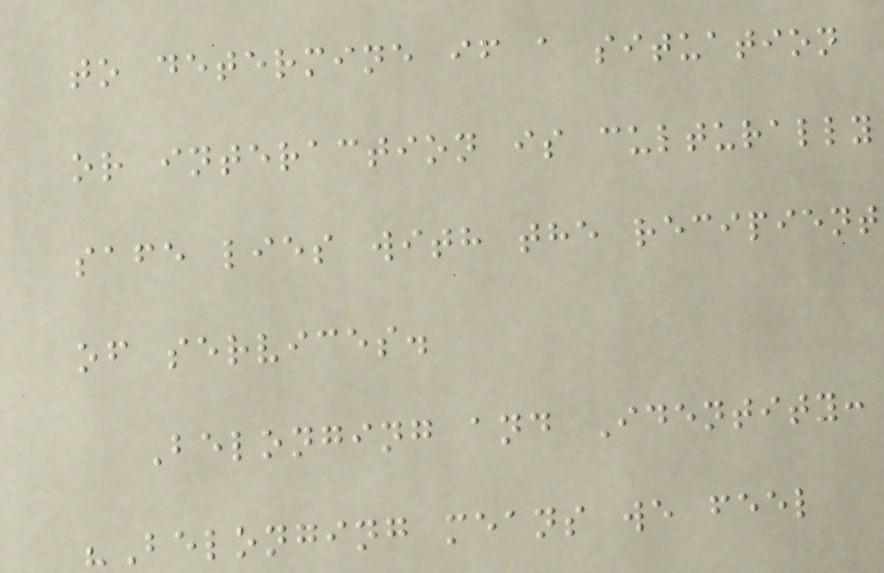to determine if a situation
or interaction is culturally
safe lies with the recipient
of services.
Belonging and Identity:
"Belonging means we feel
